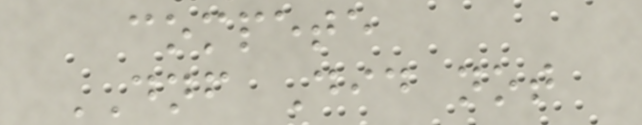compete
DNF Did not
